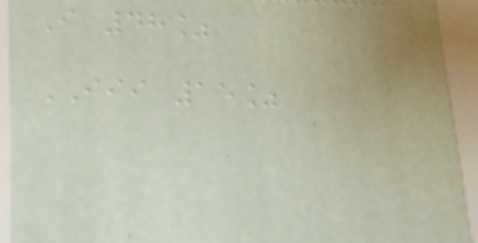I 48%
III 15%
